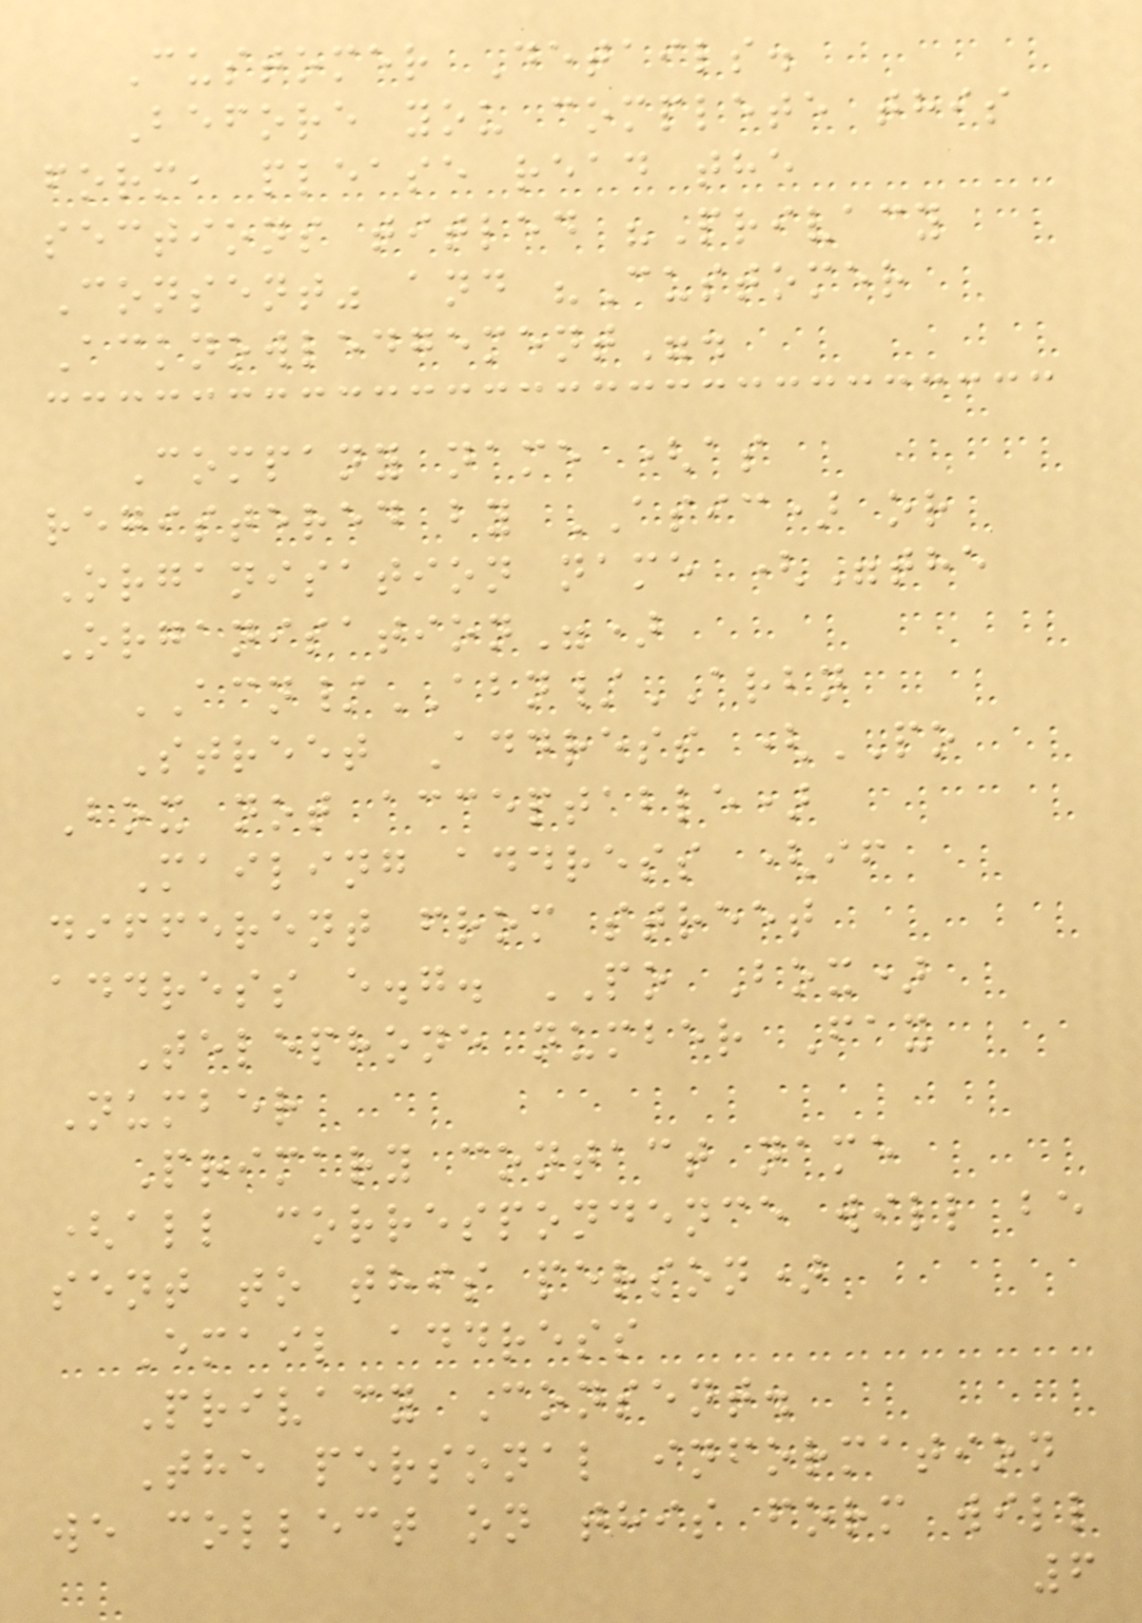Customer Details.
Before you complete this
form, please read the
sections titled "Privacy
Consent" and "Customer
Acknowledgement".
Company name (as
registered by ASIC) or
Organisation name ("the
Organisation")
ACN/ABN/ARBN
Street Address (PO
Box not acceptable)
Mailing address (if
different from street
address e.g. PO Box)
Telephone number Fax
Number
Primary contact name
(all correspondence will be
sent to this person)
Email address
Privacy Consent.
The personal information
we collect on this form will
6
